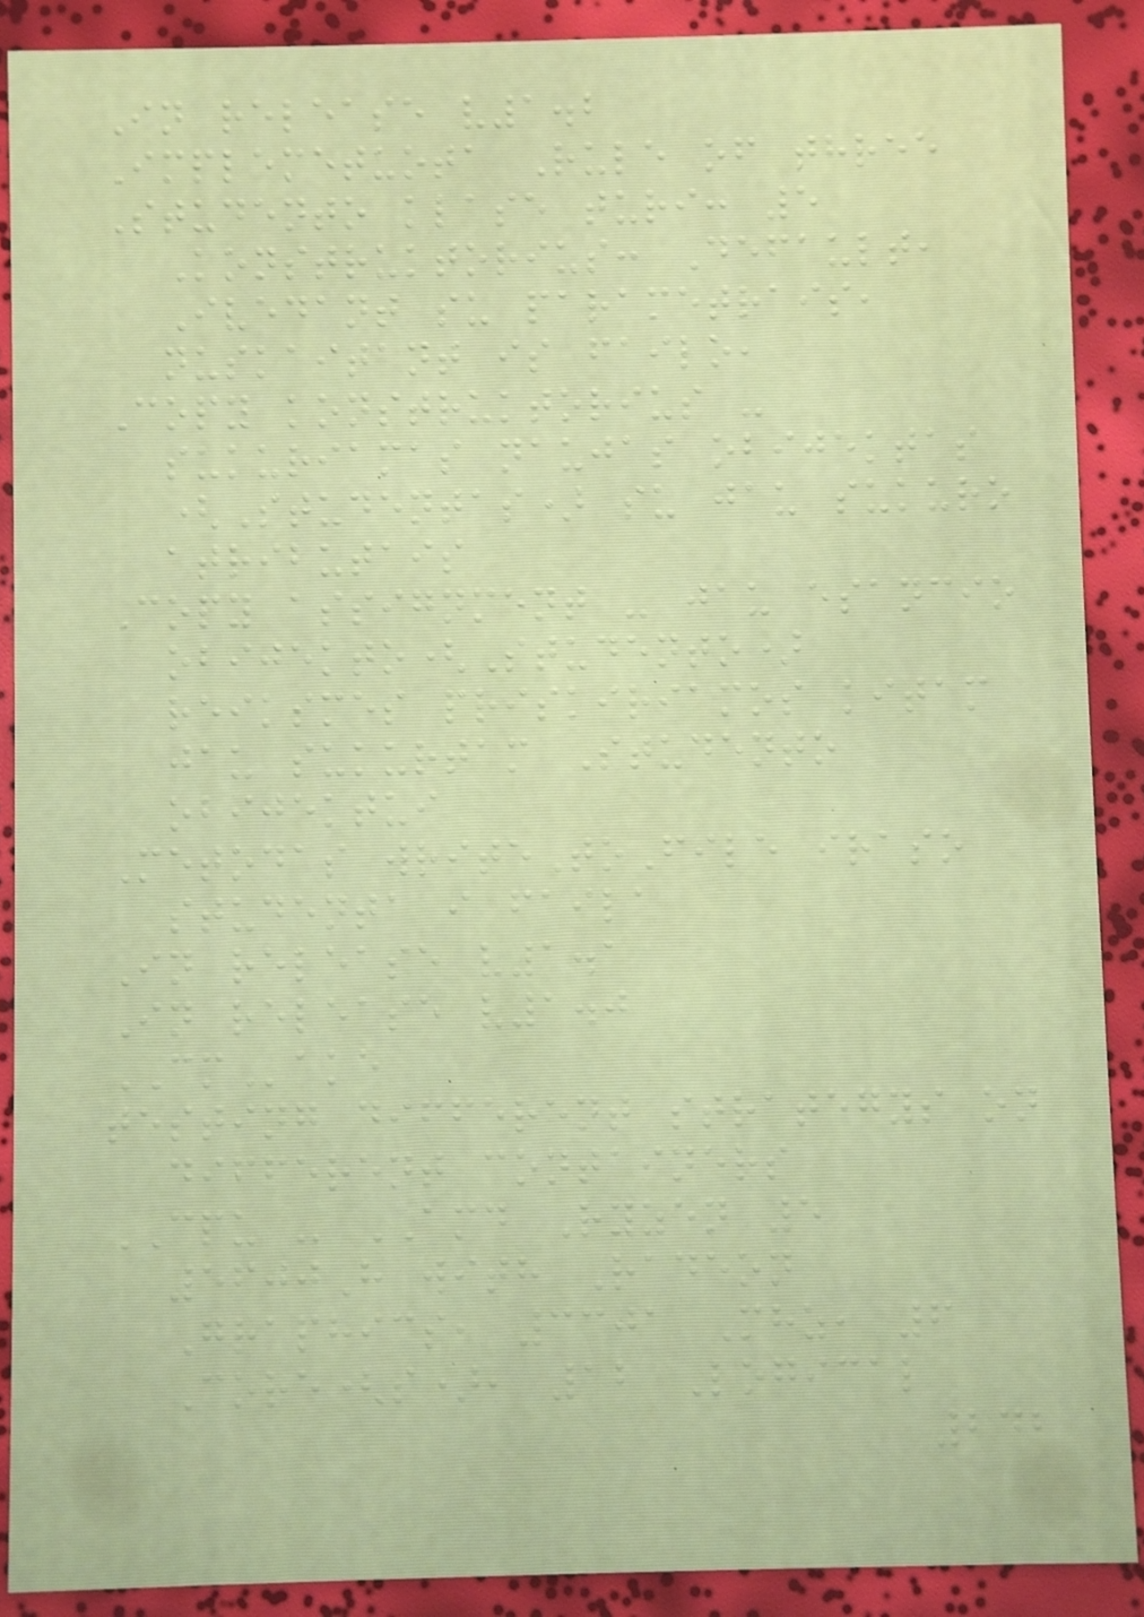In release v1.2
Implemetuota Rule of three
Studento klase turi: 5
Konstruktorius: Default,
Ivedant su parametrais,
nuskaitant is failo,
Copy konstruktorius -
sukuriamas naujas obijektas
(Studentas) su jau sukuro
atributais
Copy assignment - jau esancio
obijekto(Studento)
reiksmes priskiriamos kitam
jau sukurtam Studento
obijektui
Metodas writeToFile iraso
studenta i faila
In release v1.1
In release v1.0
CMake
testing different strategys on
different containers
CPU - AMD Ryzen 5
5600H with Radeon
Graphics, 3301 Mhz, 6
Core(s), 12 Logical
242
